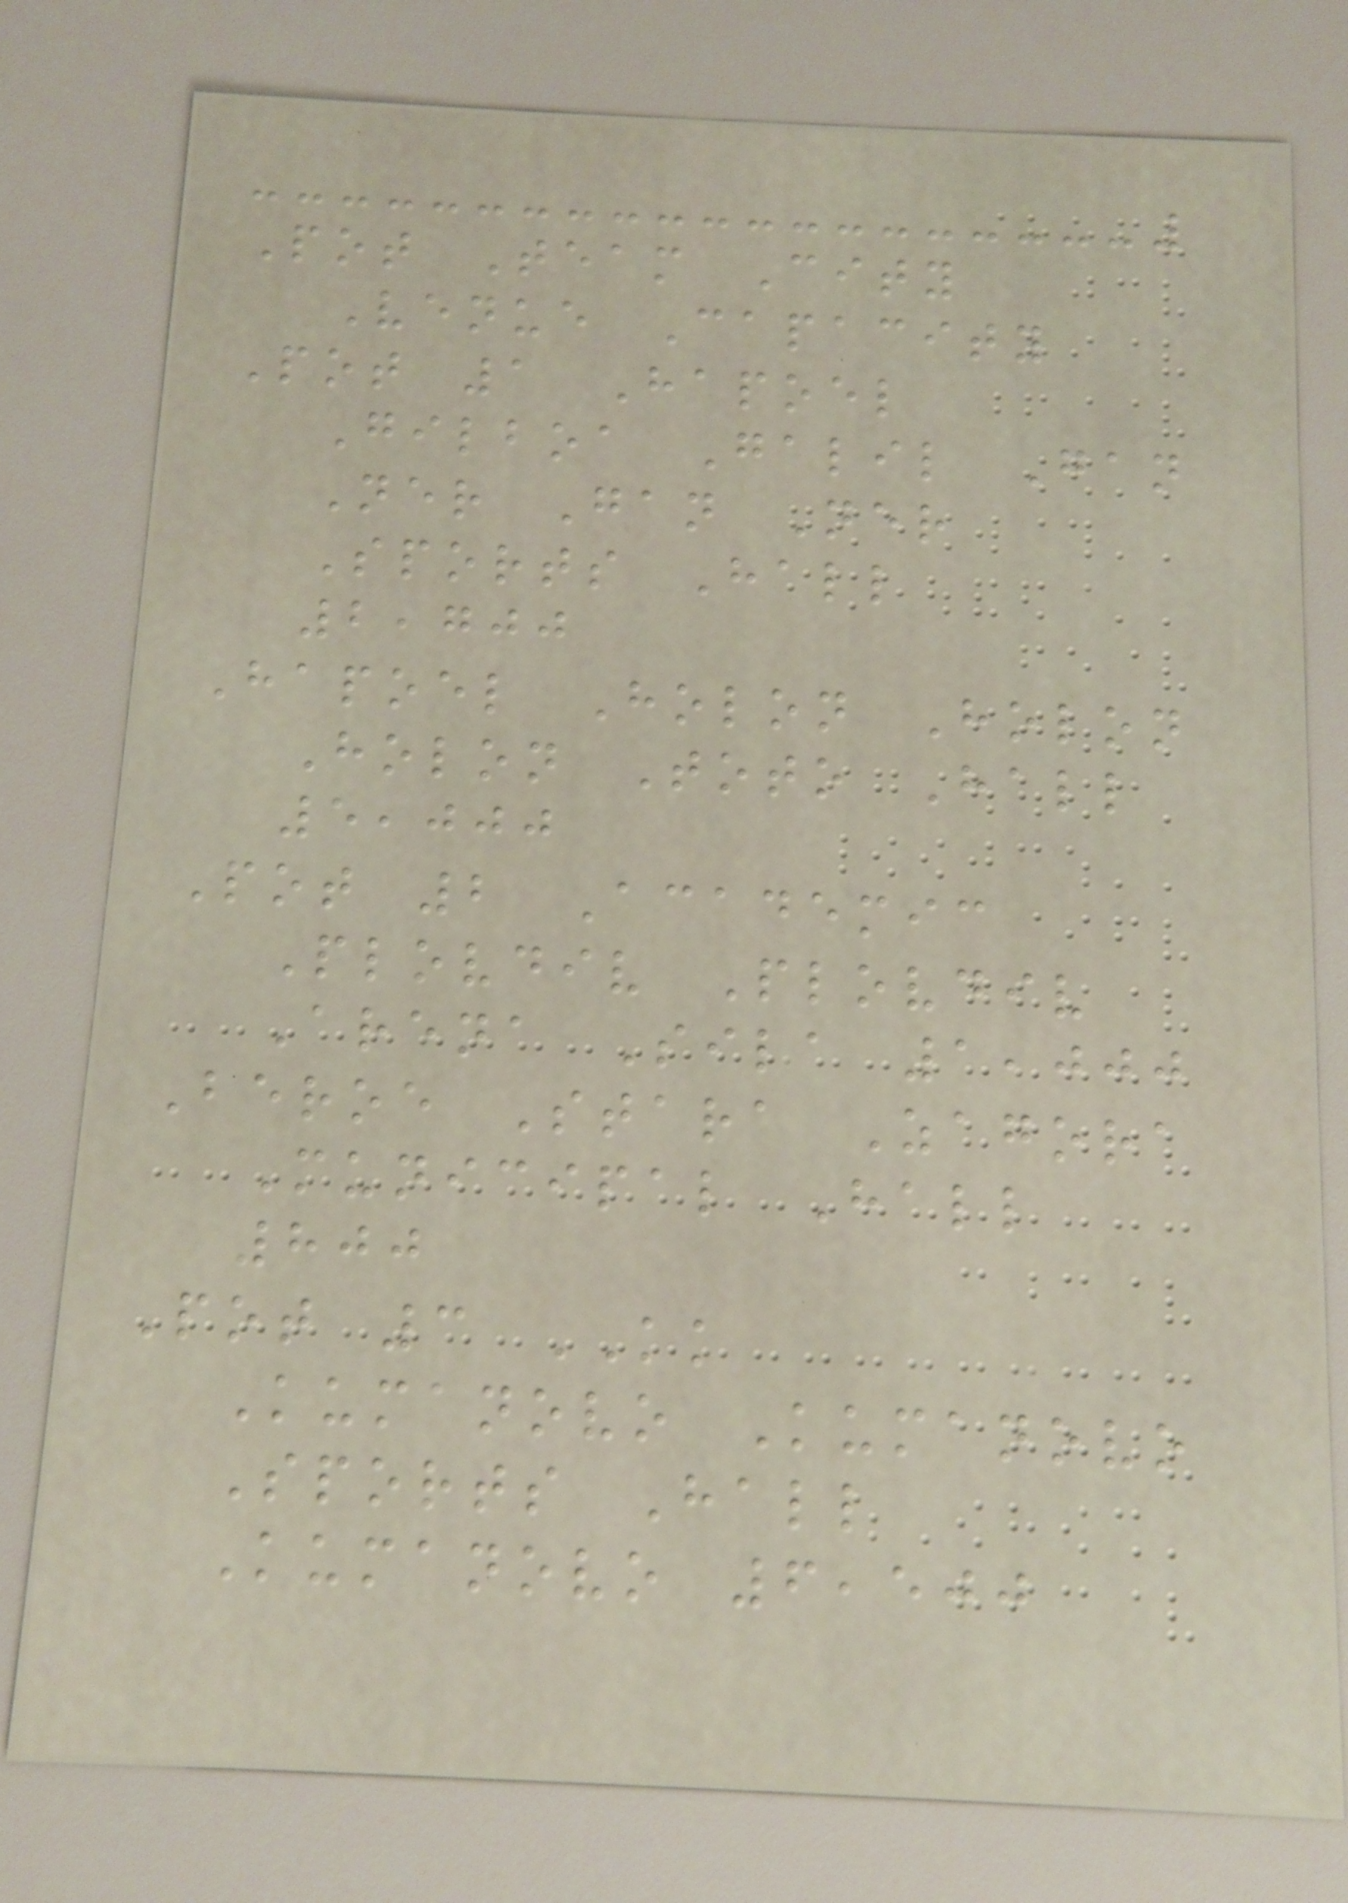Pot Team City
Venue Capacity
Pot 1 Hapoel
Gilboa Galil Gan
Ner Gan Ner
Sports Hall
2,700
Hapoel Holon Holon
Holon Toto Hall
5,000
Pot 2 Academic
Plovdiv Plovdiv
Arena Sila 1,000
Beroe Stara Zagora
Municipal Hall
800
Pot 3 KK
Kumanovo Kumanovo
Sports Hall
Kumanovo 6,500
